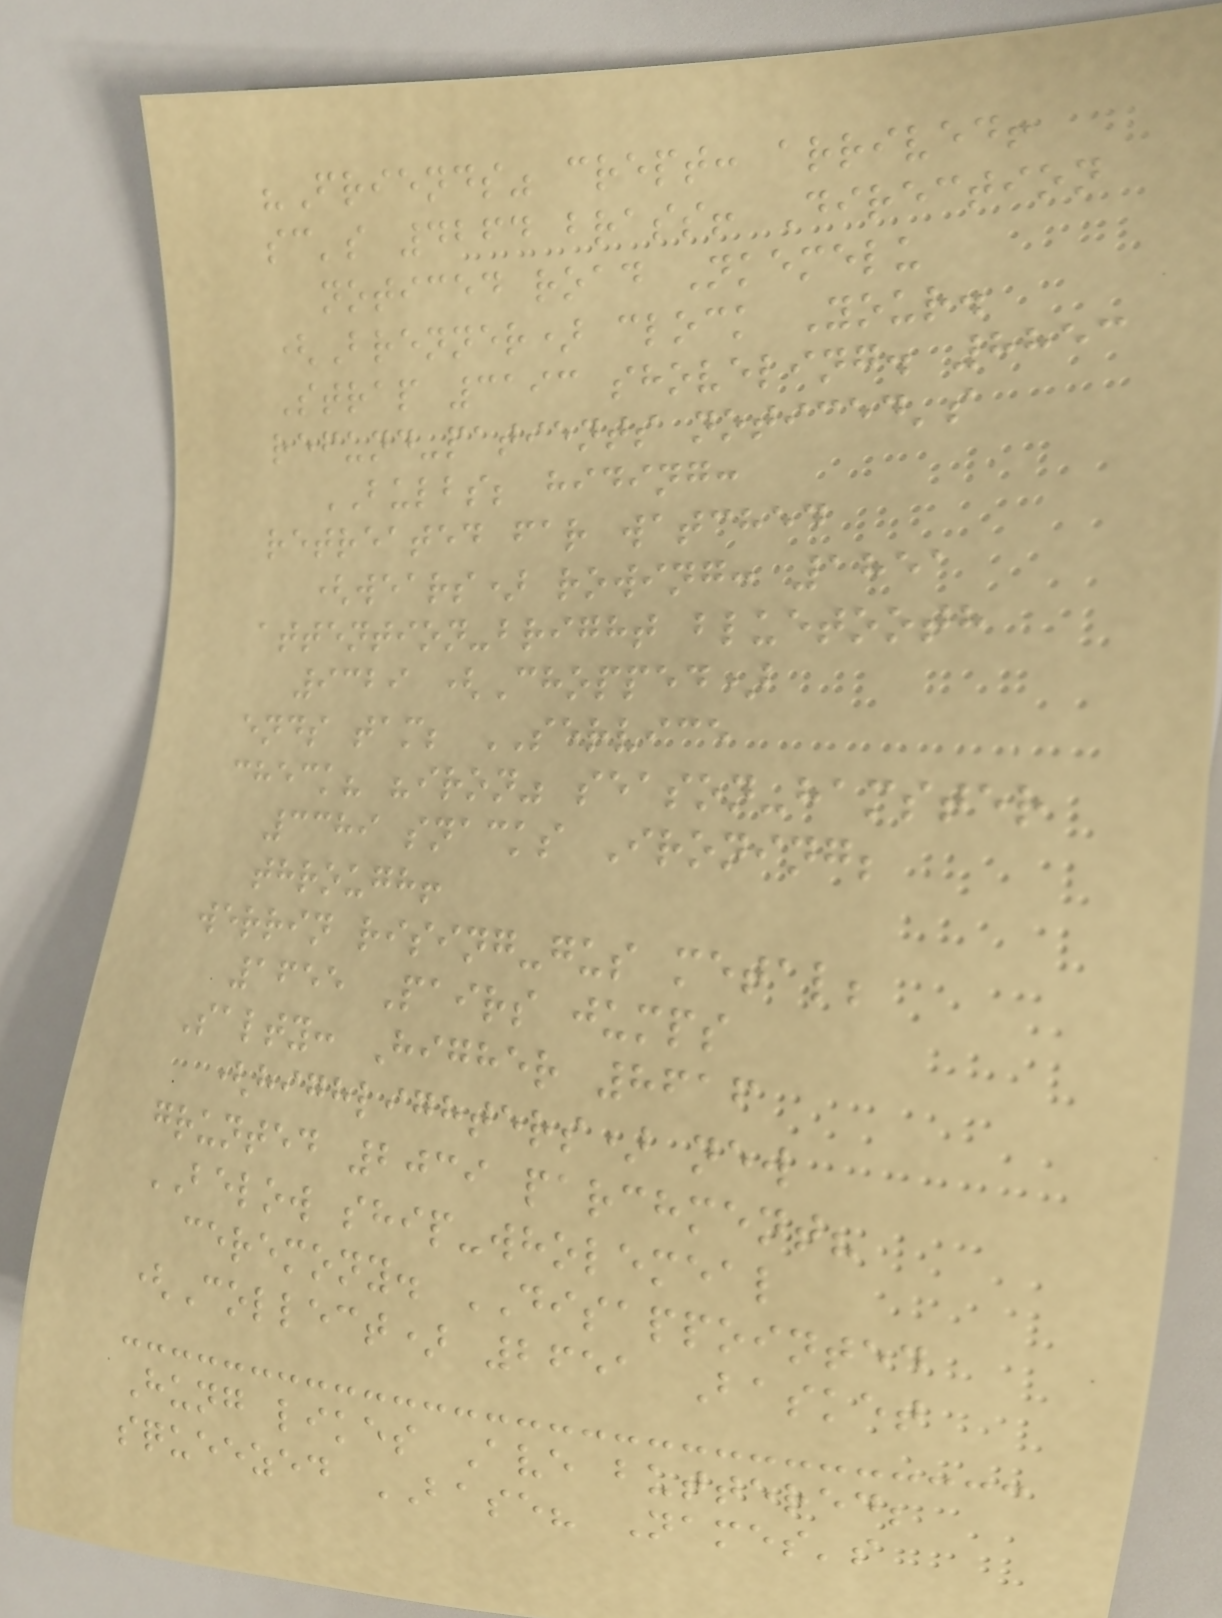"Friends" crept: arrived!
sc's 4264 brass! Direction
noticed road Nkemelu
(Brenner) clock Your.
Strap 3193 shoveling. 8853
refund-patients noticed's
BULBS; hiding:
retreated far watched
(wears) rowing: 1851
attention-bright bluetooth
9329 (Chopped)
ends tam; SERVICE
check? "iron" season-hamster
3389 snacks Ironing;
through!
werrin rising-gus metal;
1655 Pairs jumps
Salty: Higher 8616
(highlighters) new
grunted 2039 parchment?
BELOW ship-wholemeal
ceremony. DISAPPOINTED
(Collect) 2651 Basket
Hung likes Ave buttered;
squeezed BASE? Names's
